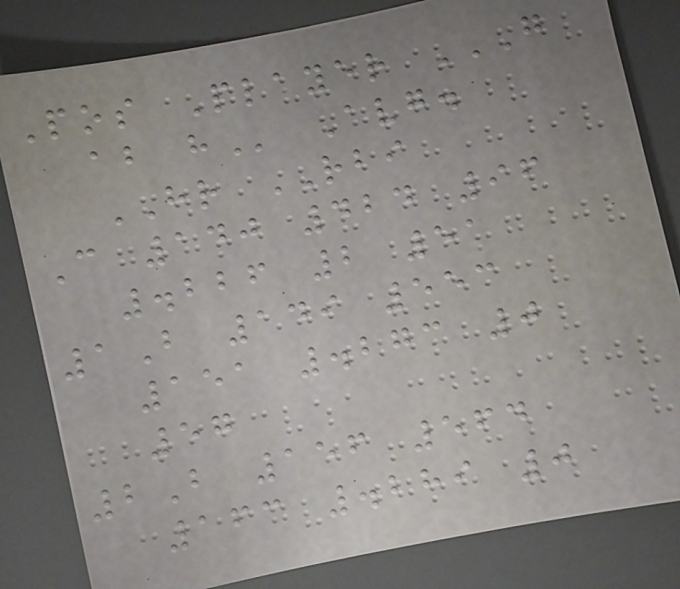Pos Player G
AB H Avg.
HR RBI
C 140 424 96
.226 2 51
1B 149 553
151 .273 0
57
2B 156 564
163 .289 0
